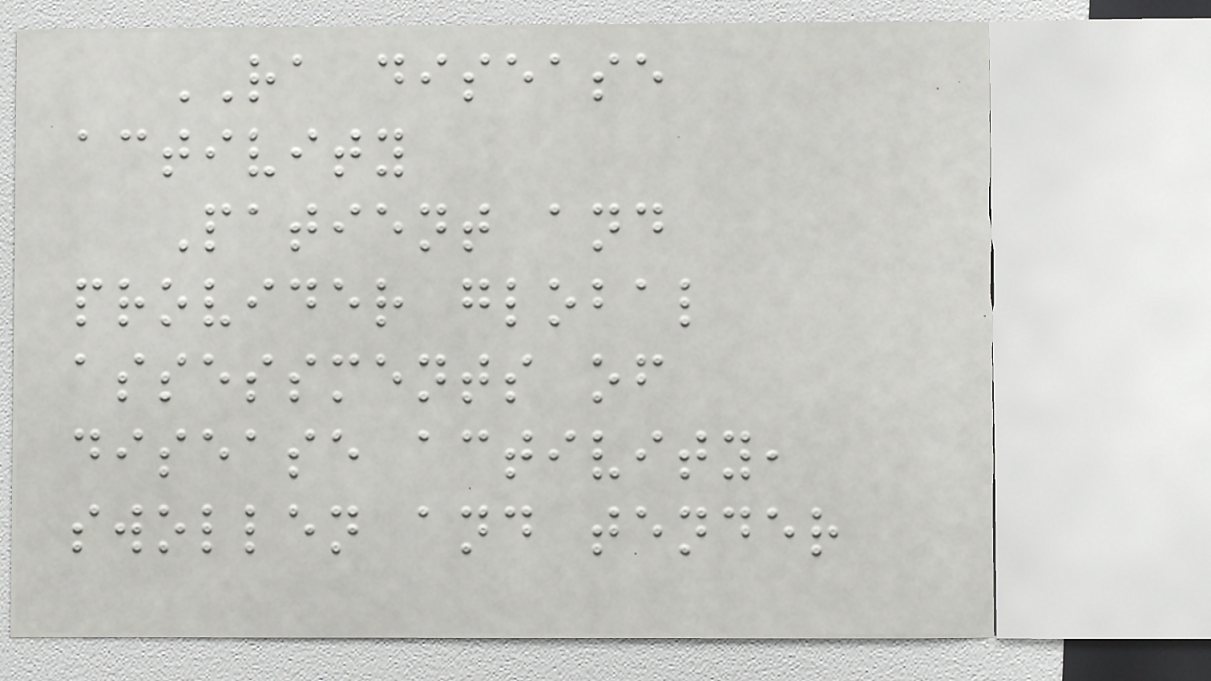RA disease
activity
Patient and
provider global
assessments of
disease activity,
swollen and tender
